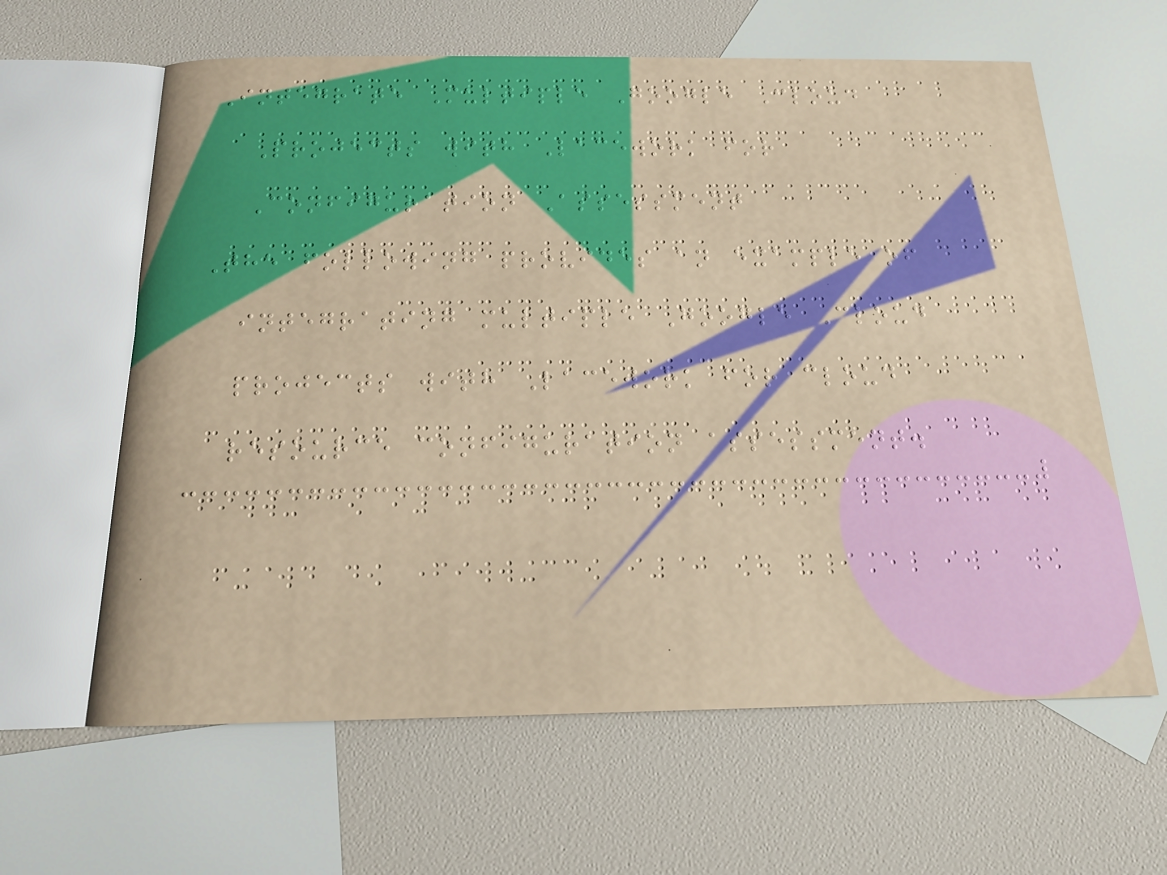Integrate Multiple Google Cloud
Projects with Lacework for
Configuration Assessment
The following provides an example of
integrating multiple Google Cloud
projects with Lacework for cloud
resource configuration assessment.
